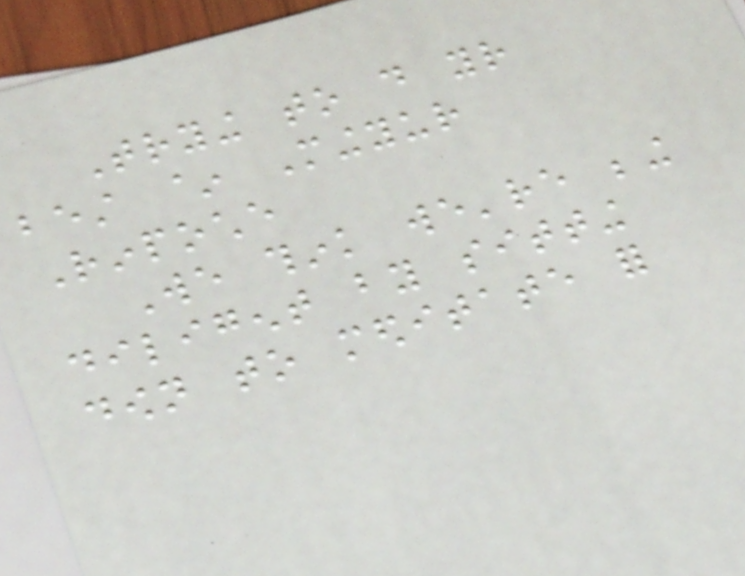Trying to do your
best ~ Mingyur
Rinpoche
We think we're being
diligent by sitting
down to meditate for
